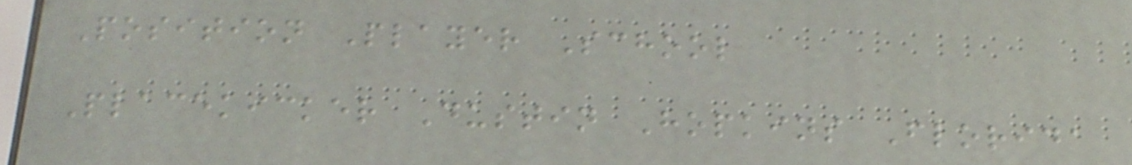Position Player School
Placekicker Dustin Hopkins Florida
